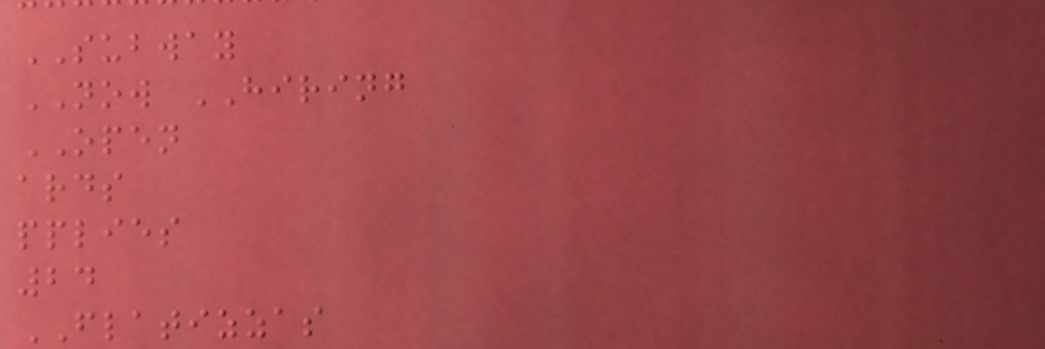SUBWAY
NOW HIRING
OPEN
ards
pplies
24
FLATIZZAS
